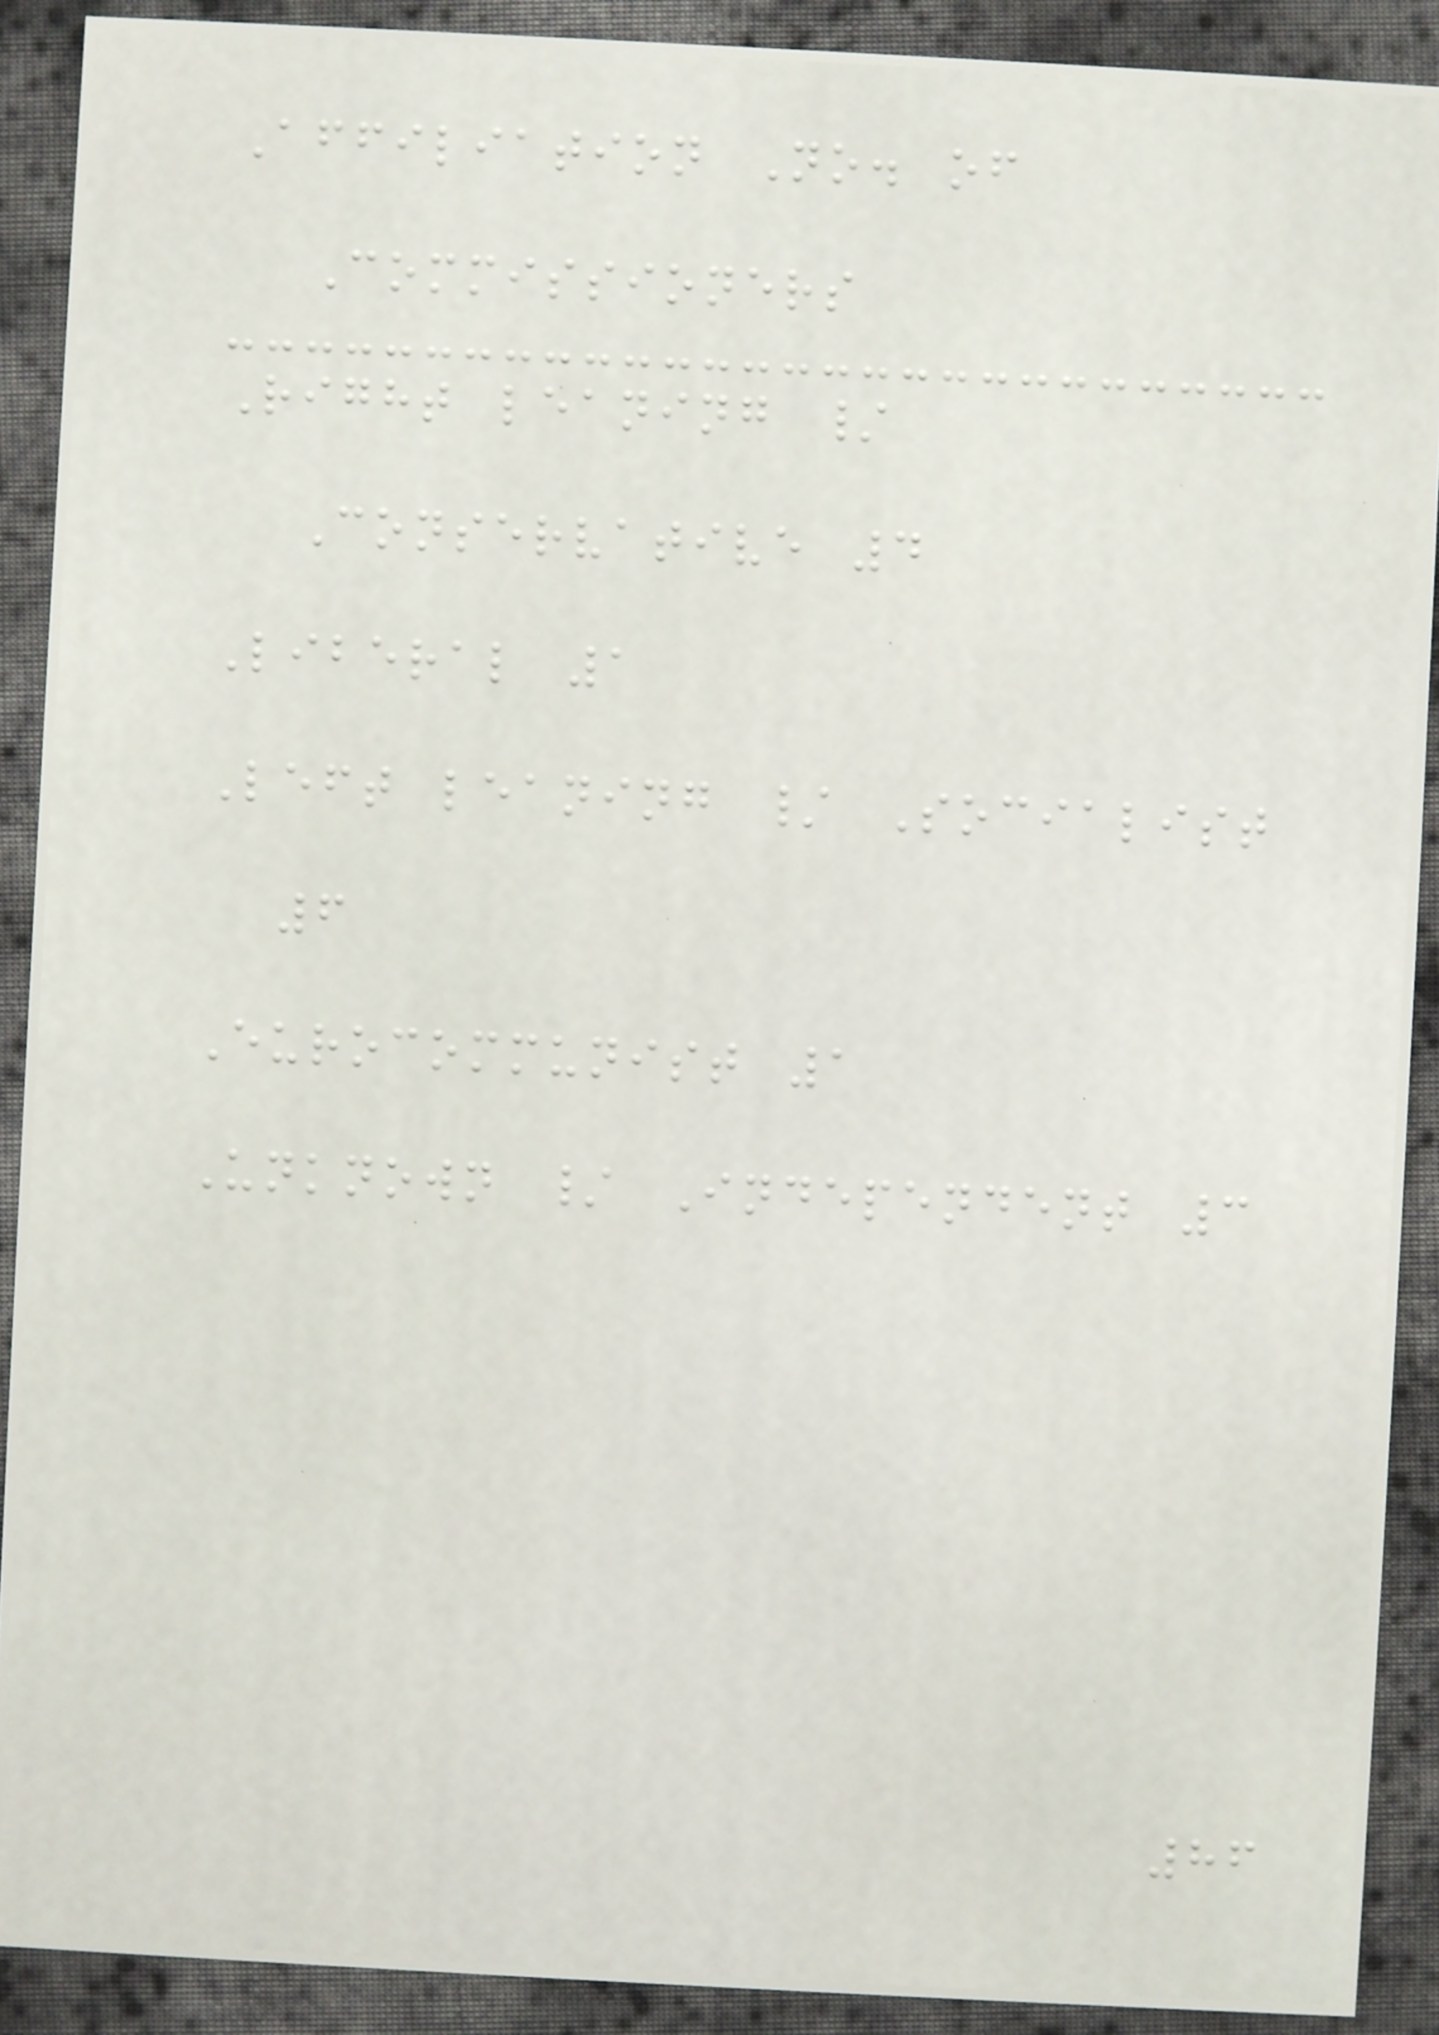Affiliation No. of
Commissioners
Right leaning /
Conservative 4
Liberal 1
Left leaning / Socialist
6
Eurocommunist 1
Unknown / Independent 3
86
